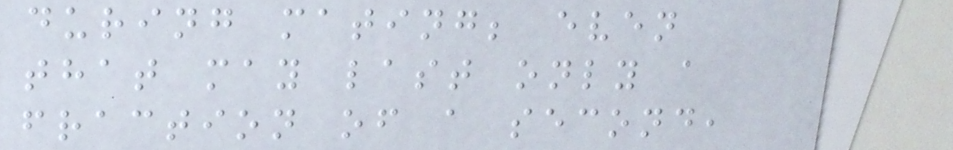during mating; even
that may last only a
fraction of a second,
